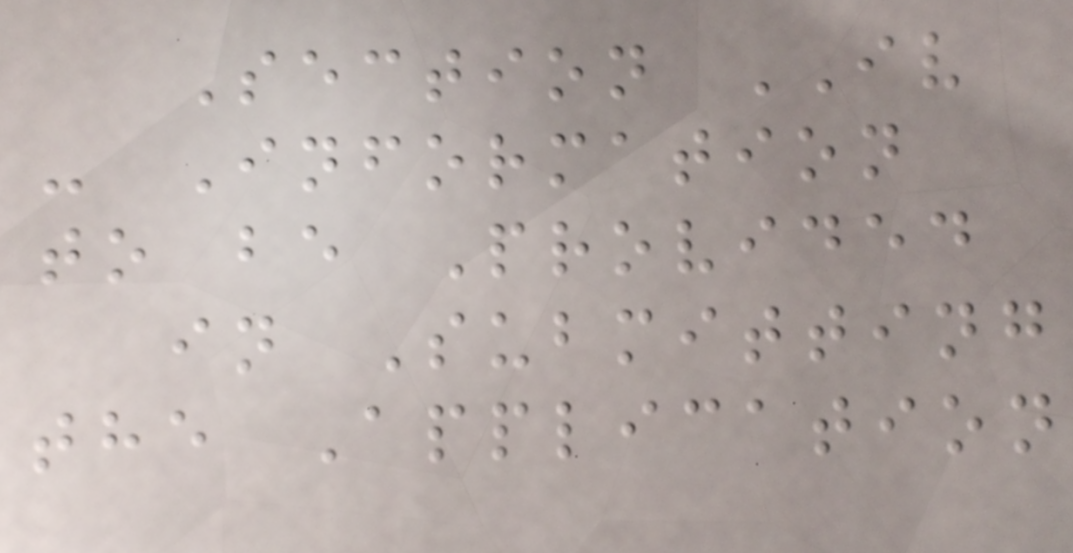Section IV
- Information
to be Provided
in Submitting
the Application
